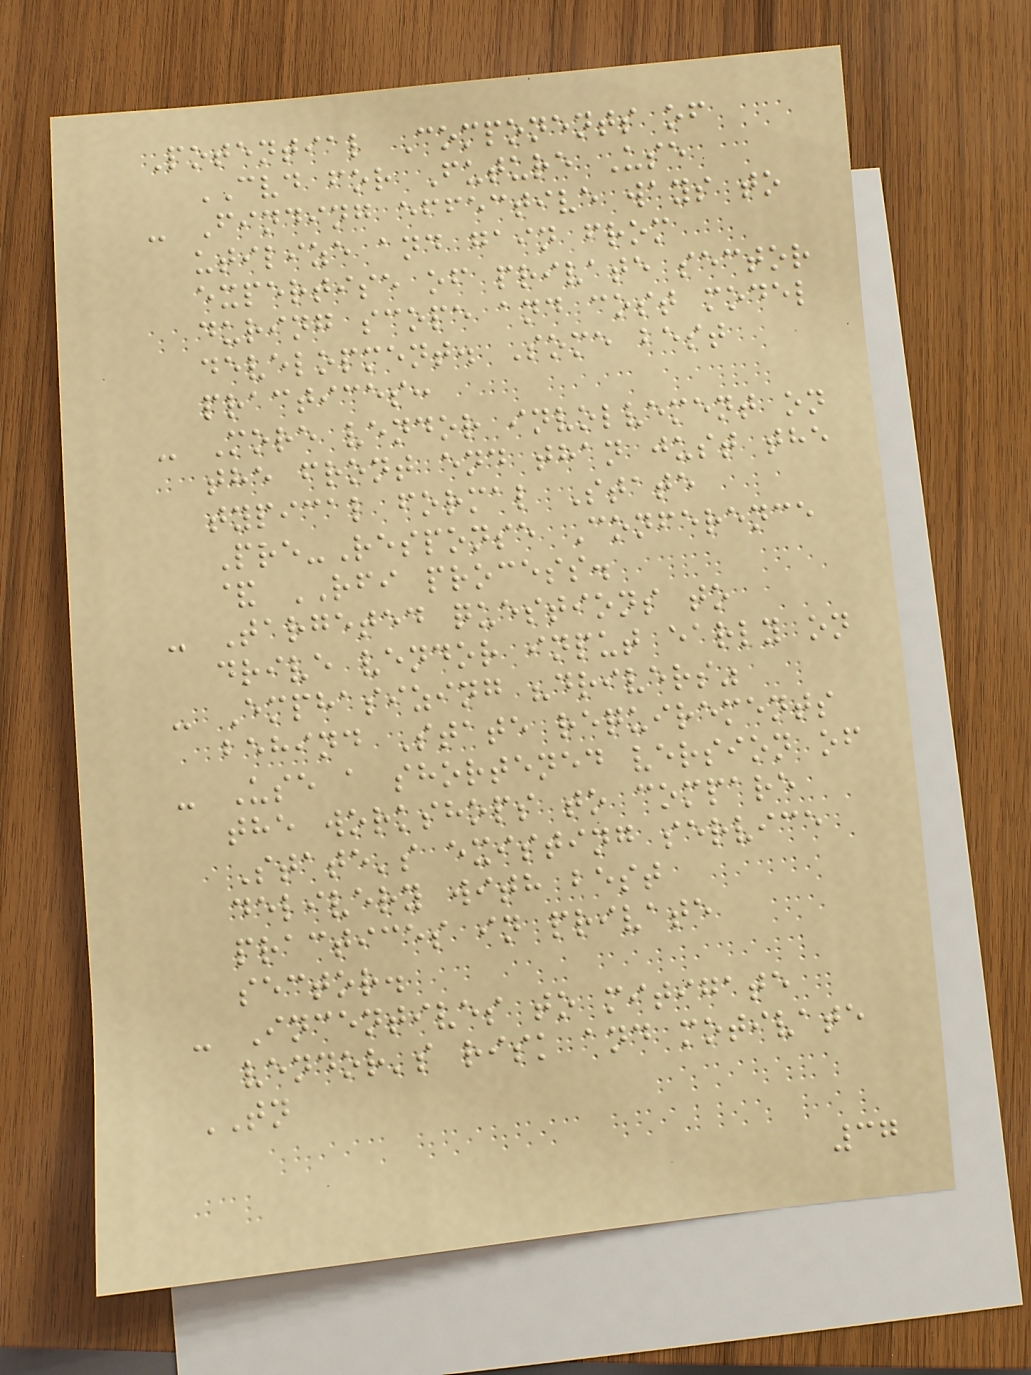Potential Components of
CVD for Future Use
- Finding effective ways to
utilize and gain from
expertise of private sector
during scope and cost model
development. Some best
practices:
- More vendor involvement on
the front end than just the
typical formal State
Pre-Response Conference
& RFI process.
- Targeted questions to
drive vendor input early on
- Emphasizing "drivers"
behind State requirements
- Use a shortened version of
the workshops to compare
State's existing service
delivery with best
practices in private
sector.
- Incentives to mitigate
vendor's risk and motivate
TN
37
